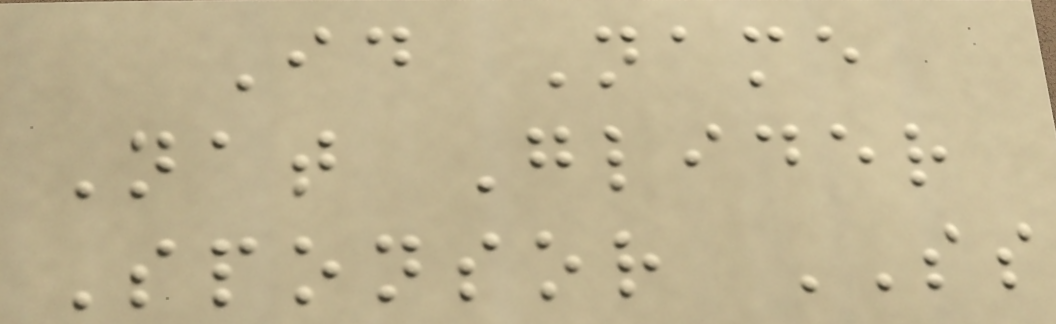Id Name
Nat Glider
Sponsor SS
